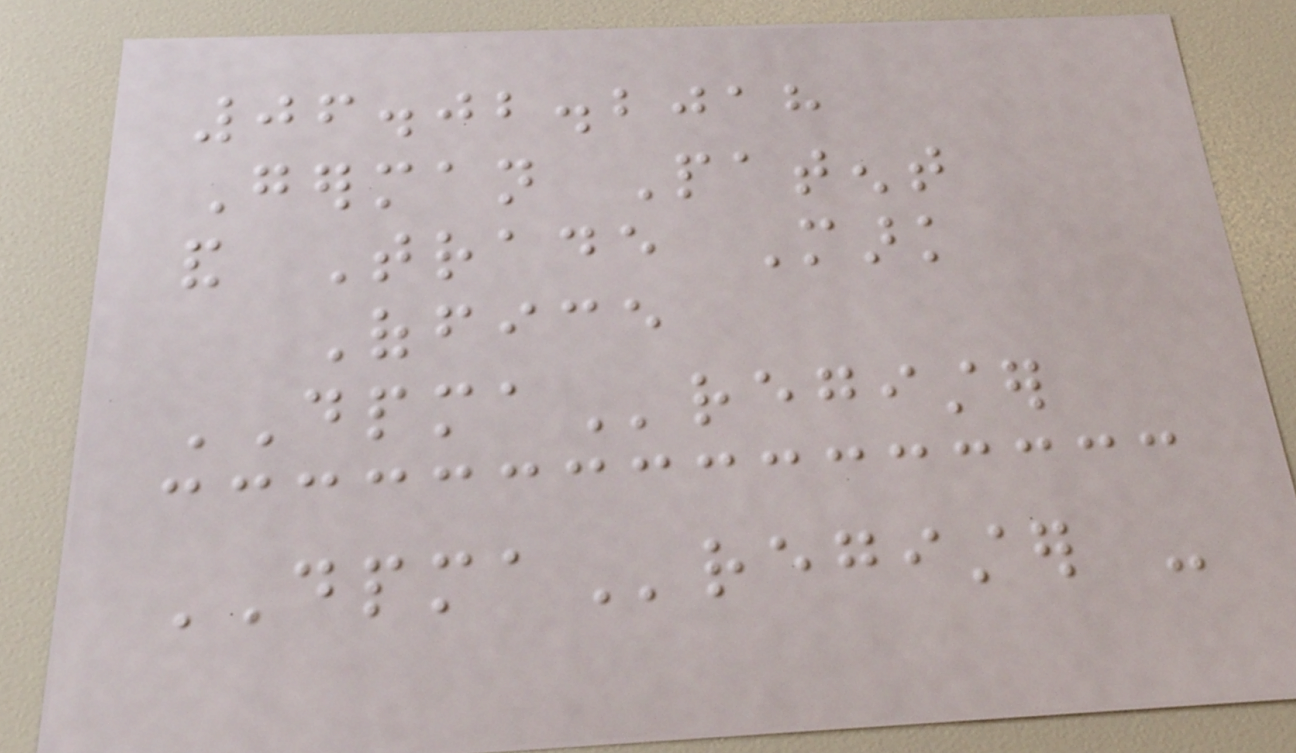06.02.2018
German Patent
and Trade Mark
Office
DPMAregister
DPMAregister -
